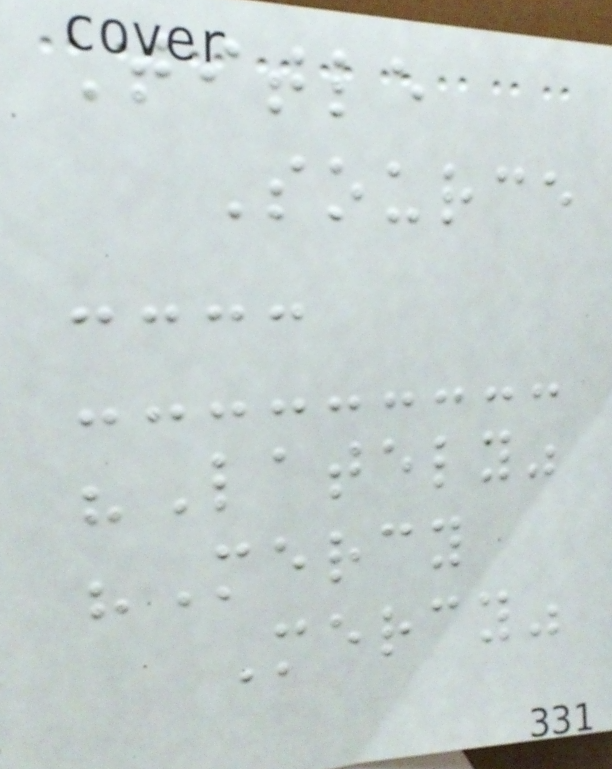Title
Source
"Lately"
"Mercy
Mercy"
